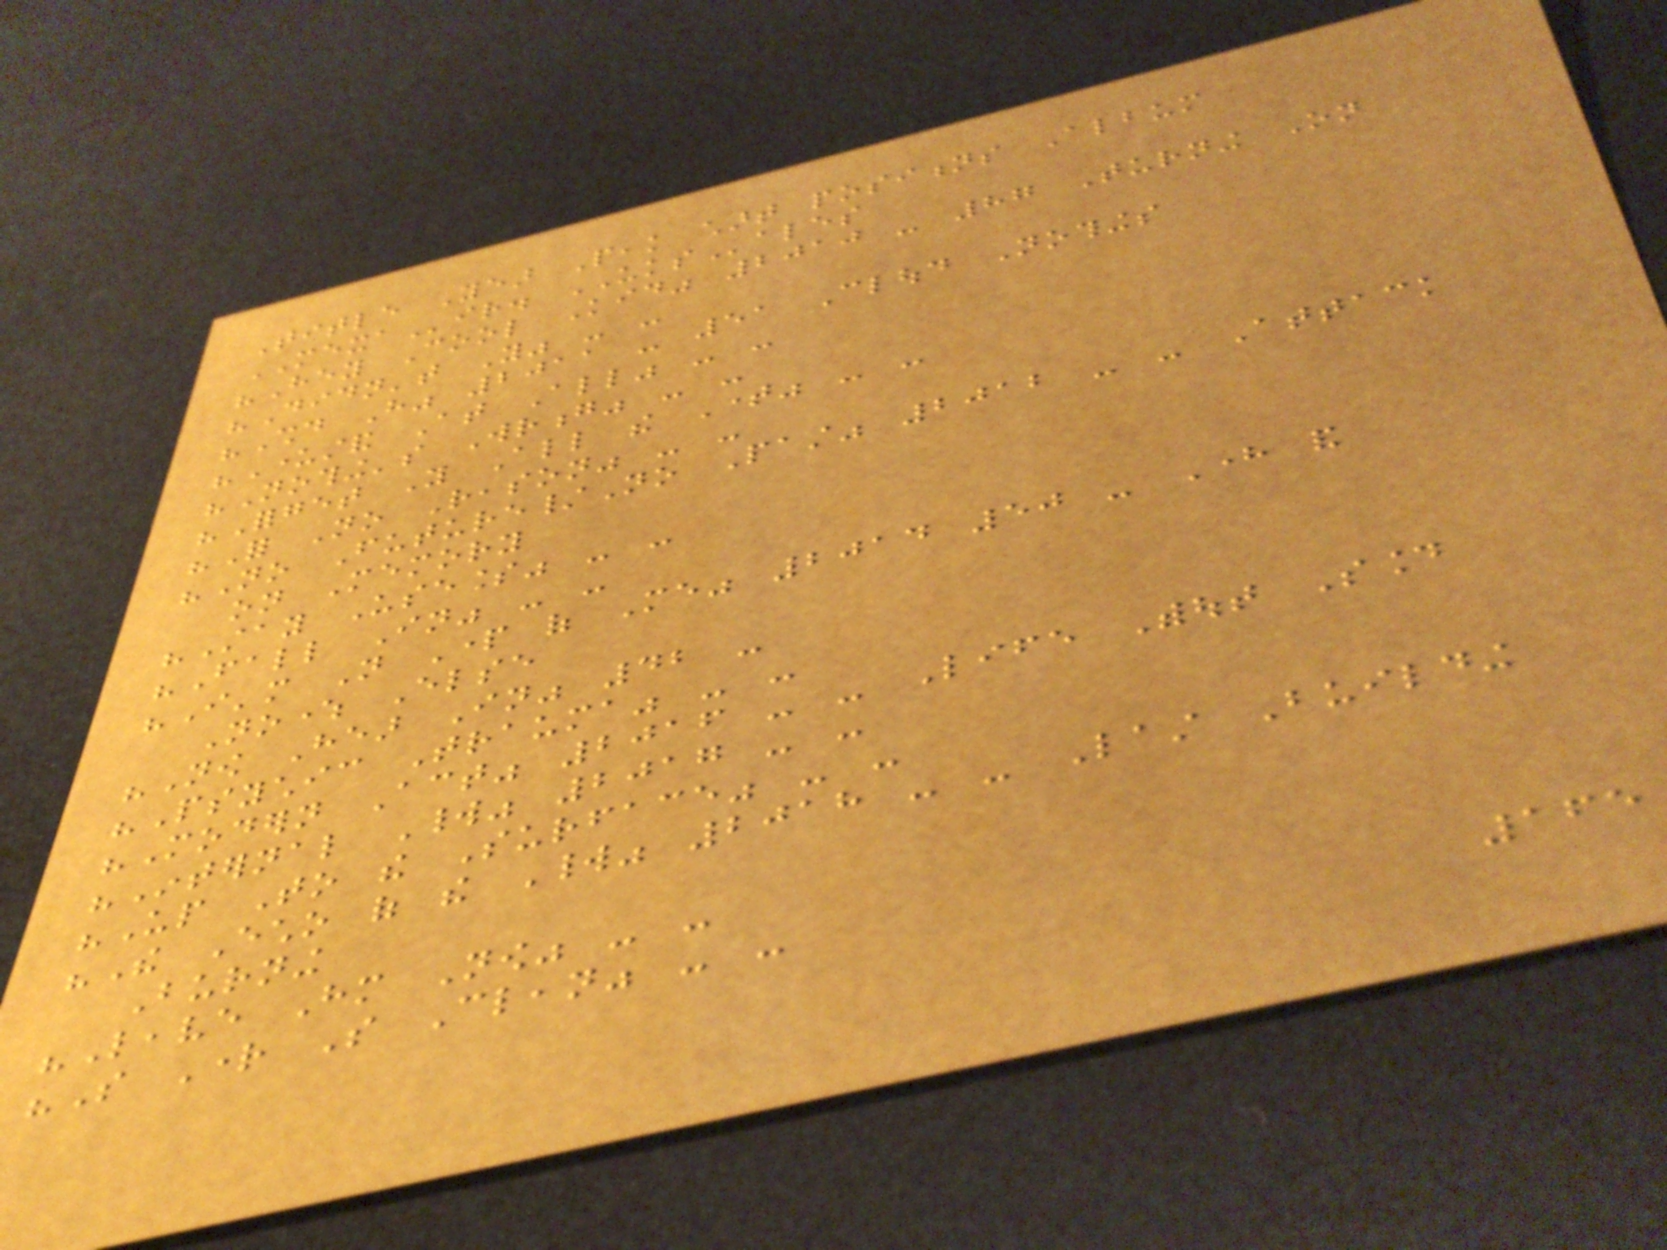Title Year Peak chart positions Album
MEXAir. UKSales
"Hey Cool Kid" 2010 - 87 Turning On
"Didn't You" - -
"Should Have" 2011 - 51 Cloud Nothings
"Understand At All" - -
"Nothing's Wrong" - -
"Forget You All the Time" - -
"For No Reason" - -
"No Future/No Past" 2012 - - Attack
on Memory
"Stay Useless" - -
"Fall In" - -
"I'm Not Part of Me" 2014 50 - Here and
Nowhere Else
"Now Hear In" 42 -
"Psychic Trauma" - -
"Modern Act" 2016 - - Life Without Sound
"Internal World" 2017 - -
"Up To the Surface" - -
"The Echo of the World" 2018 - - Last Building
Burning
"Leave Him Now" - -
"So Right So Clean" - -
165
